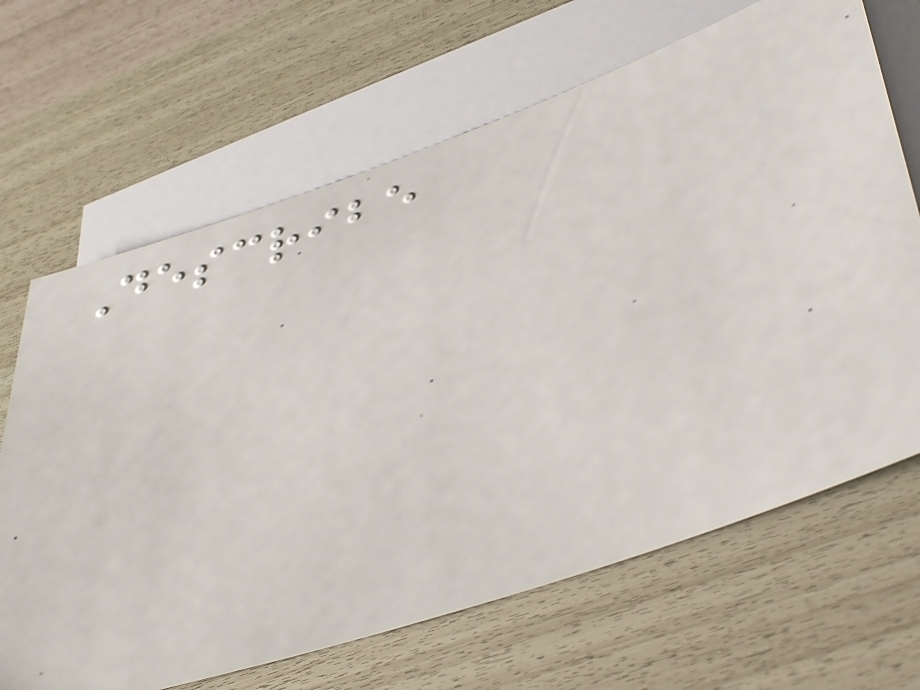Describe
